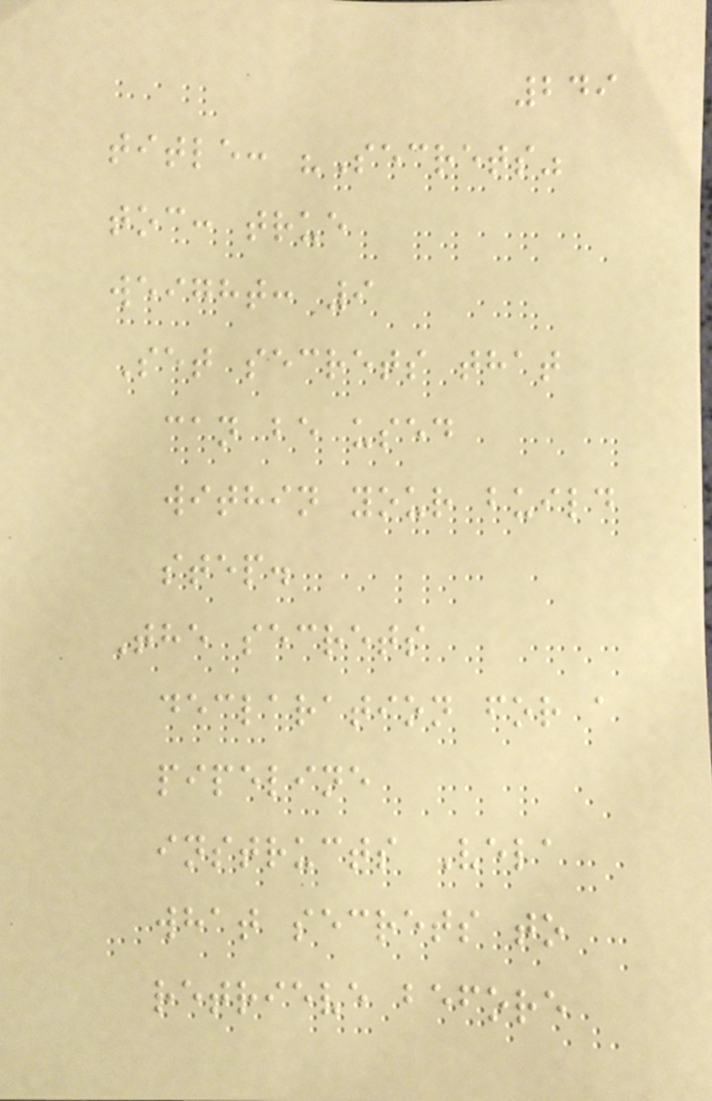249
title: "Secrets"
toc: true
weight: 9
Set secrets that
can be used
within your build
step.
The secrets
declaration for a
pipeline
instructs Vela
what secrets to
retrieve before
